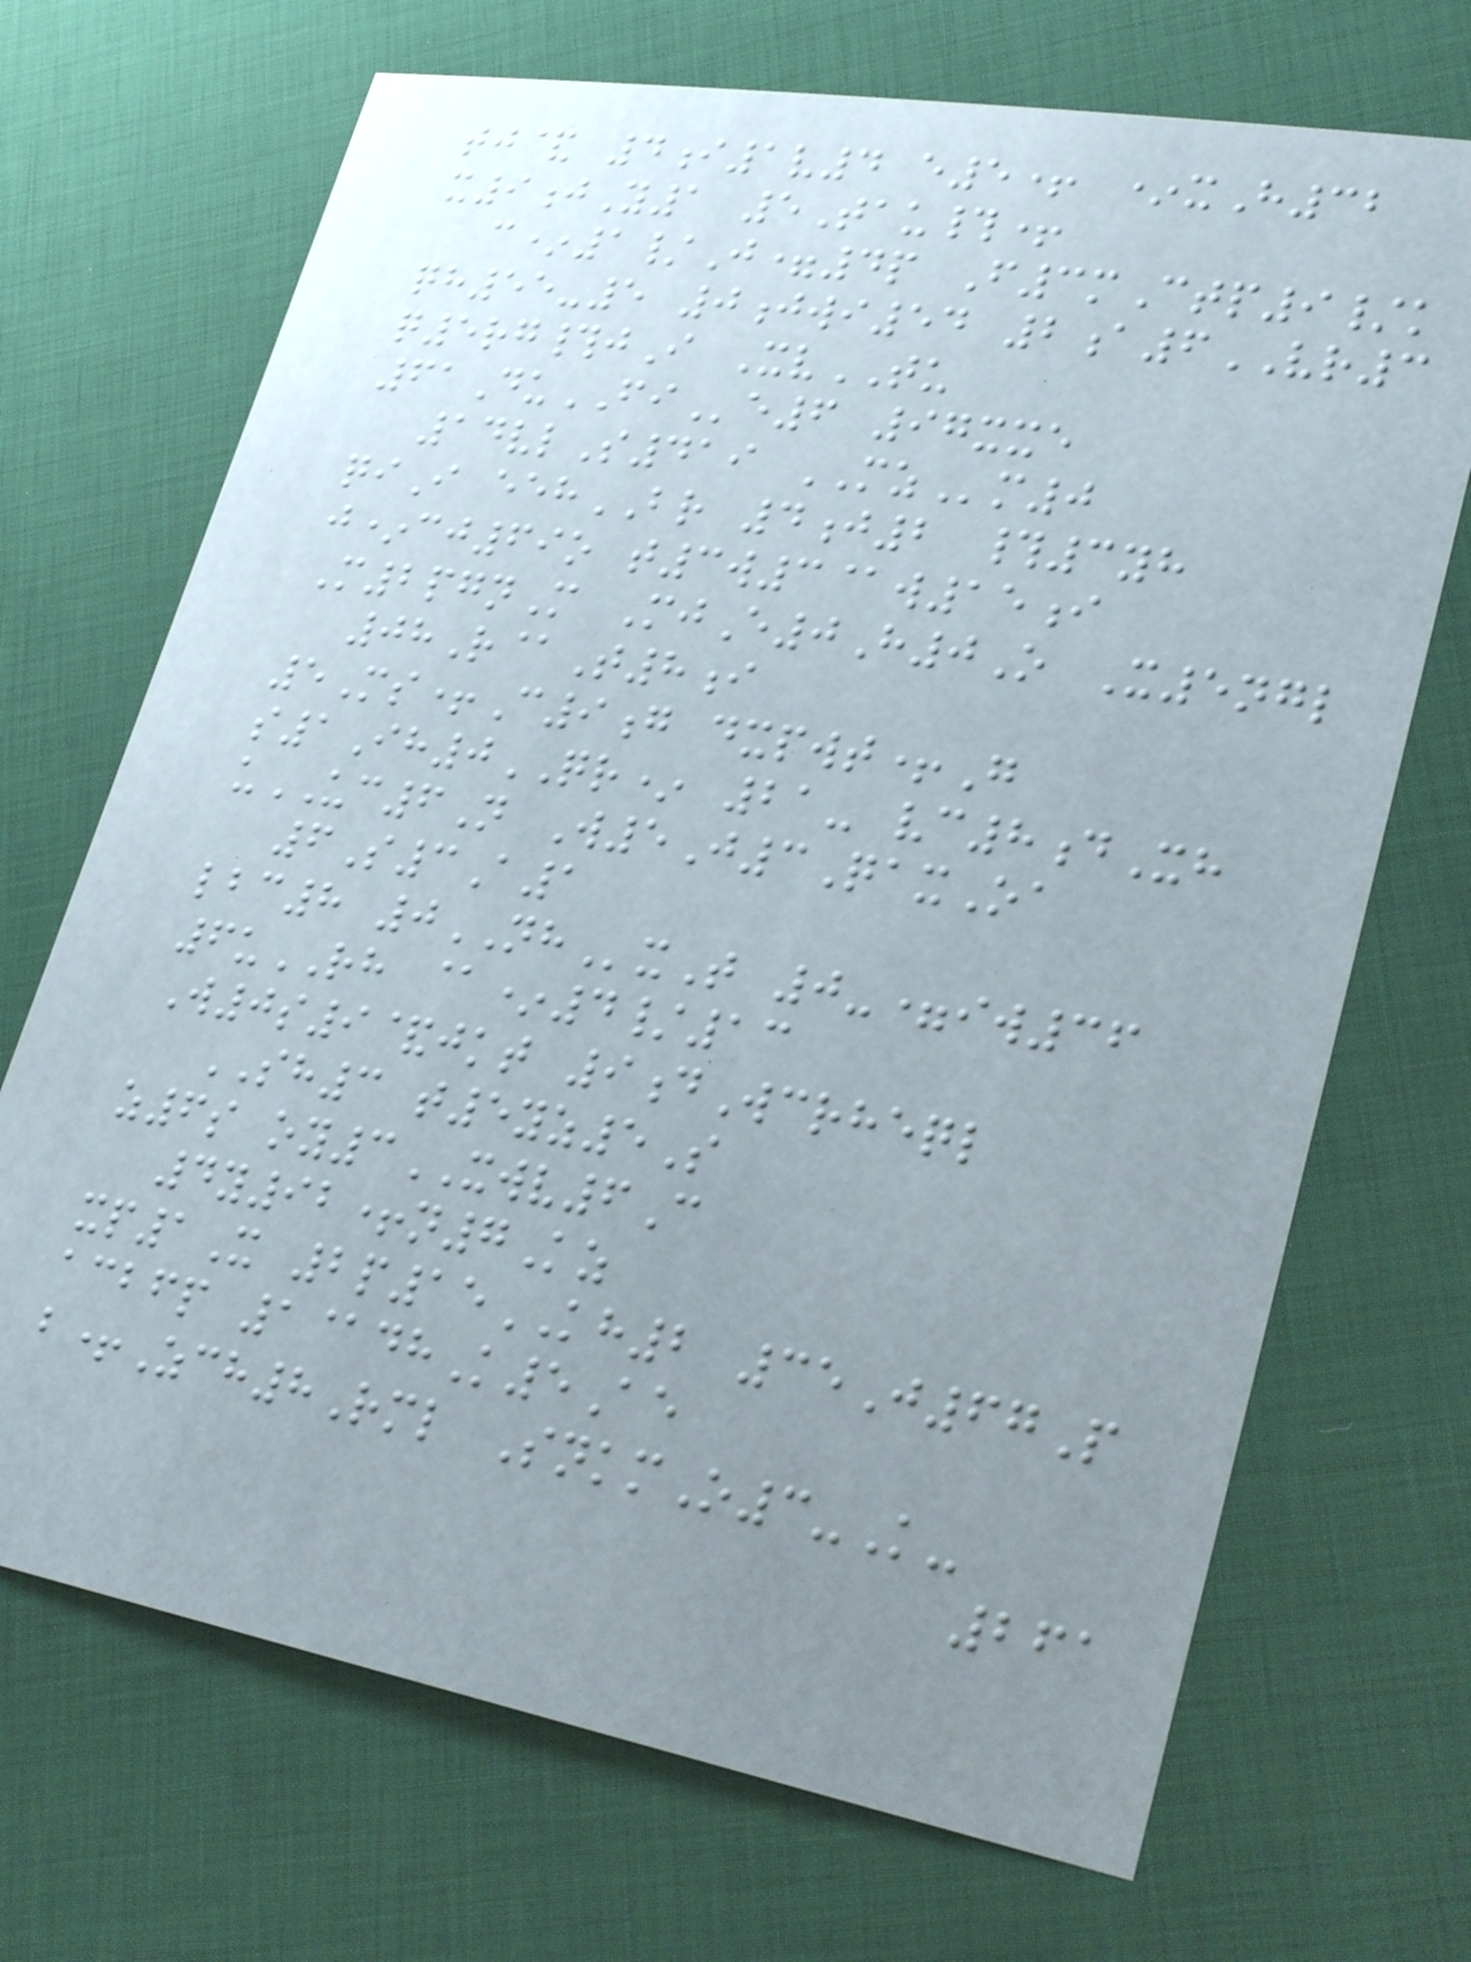tj& 4i1v4 e5+ *xH32
x9jY1 5Tau#+
c*1/J=4p F3mCtp9/k
qh55-5 0jwi54 2a6VR3
q5rg#jI XvTU
61DuFIe6 97xxe
14vlS419 MZm0
qiI eehBR 4j2 #3yh
j*cj69o t3w3@w15i
M2pgnM MjE0H0O X5ngl
08R@T8i
5Ms+C9g dxpwt+G
s1Ih0QR* 21- vc8dXh
uUC6N W5J3QaxOa
6S3A1
lbc8 0NHxT 0-=iw36
6uRH @*4/13
W0s9&jkt 9dWcrheql
SH3 t5yz5S
z6s oy3XWV6C
4y92+n7Kz
xp1X 2p15KH2 35J67P
acbfp 1@dhK5Ae
b+Zch8Rml SnkmO3-K-
261
